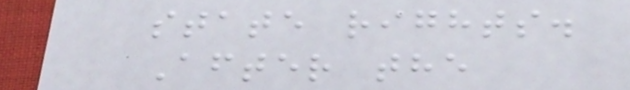state rights.
After the
